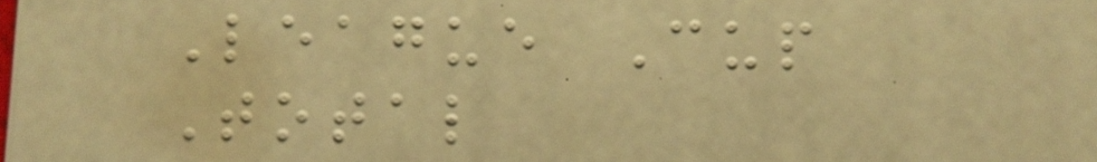League Cup
Total
